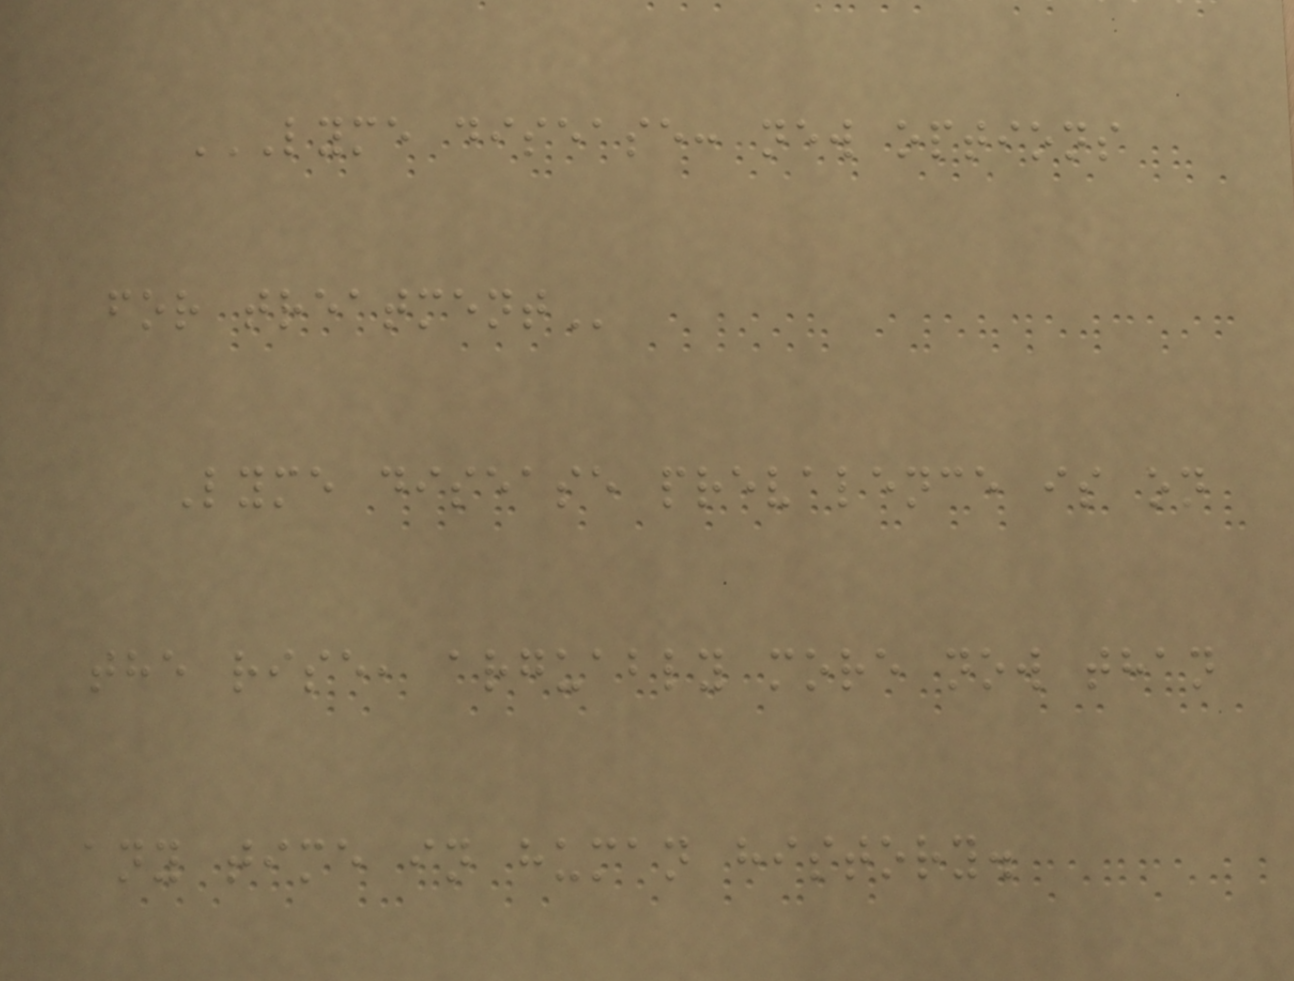LYME DISEASE: NEW OPTIONS
FOR TREATMENT
Lyme disease prevalence is on
the rise, arguably more now than
any time in human history.
